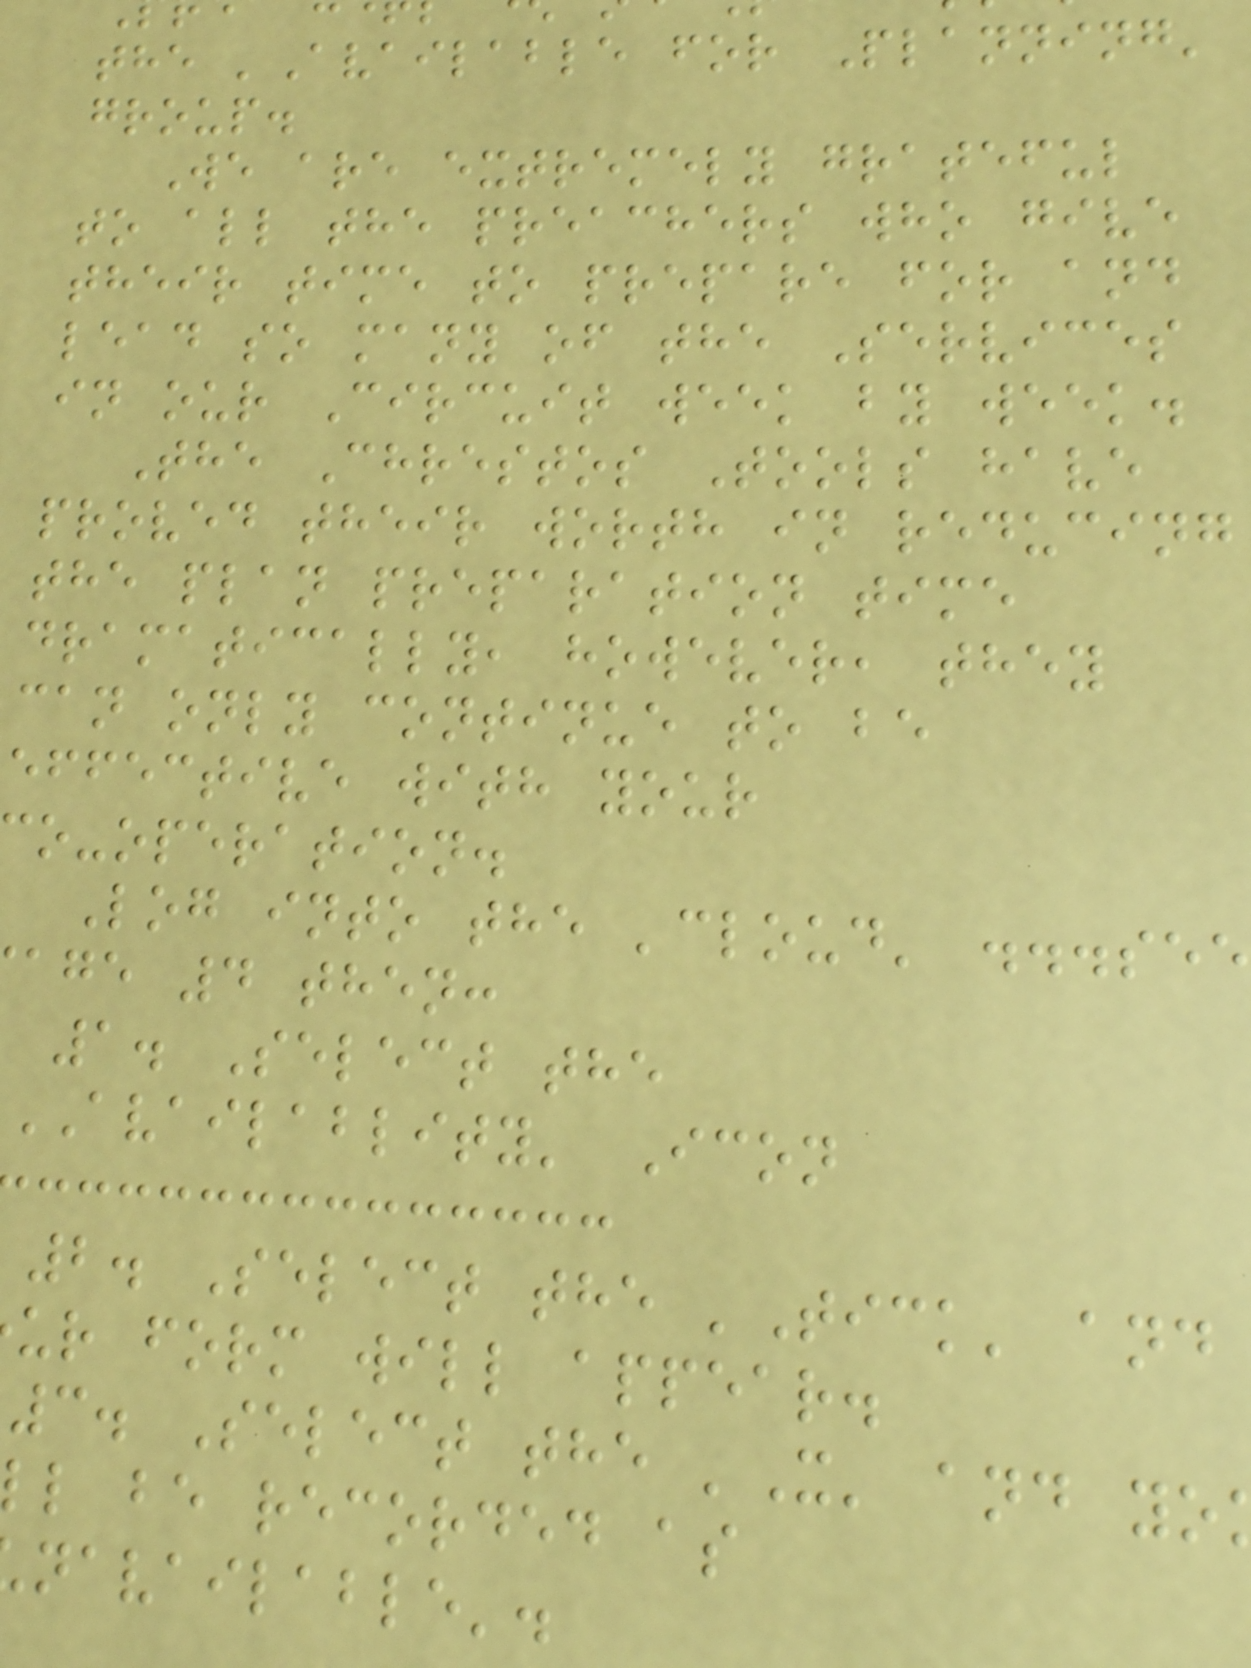the 'Available for Planning'
group.
We are extremely grateful
to all the preachers who give
their time to prepare for and
lead so many of the Services
in our Circuit week by week.
The Chrestos Tools have
proved their worth in reducing
the plan preparation time
dramatically, however, they
can only continue to be
effective with your
o-operation.
Log into the 'cloud' ...see
age 4 then:
1. Select the
AVAILABLITY' Icon
2. Select the 'Tick' and
ur form will appear.
3. Select the 'X' and yo
ll be recorded as
navailable'.
